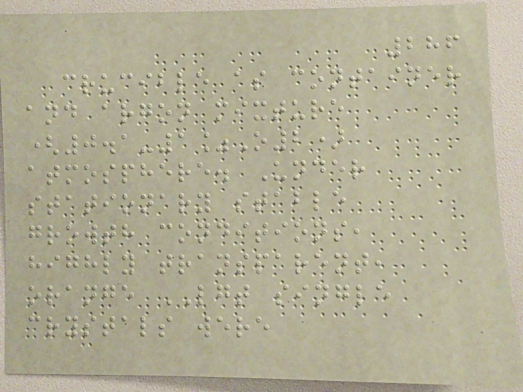286
crucible as container
and argon mixture
(0.1-1%O2)
atmosphere. Under
stationary stable
growth conditions,
highly transparent,
orange LGT single
crystals were
